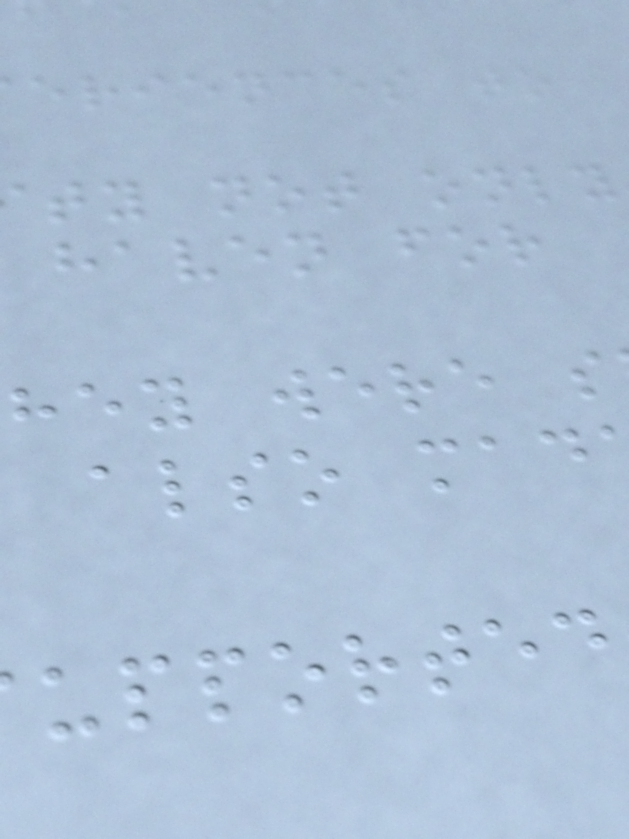eriences to
ty not only
haven for
hey were s
also mad
